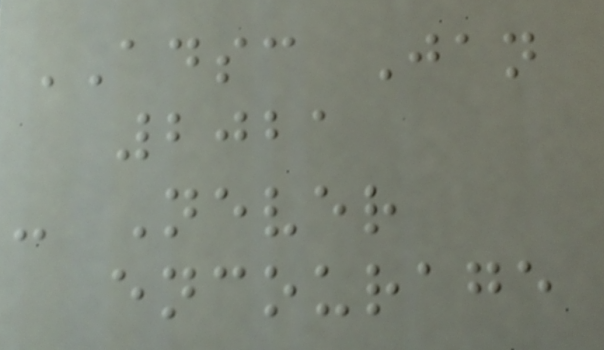ADSC Jan
2021
- Never
encourage
